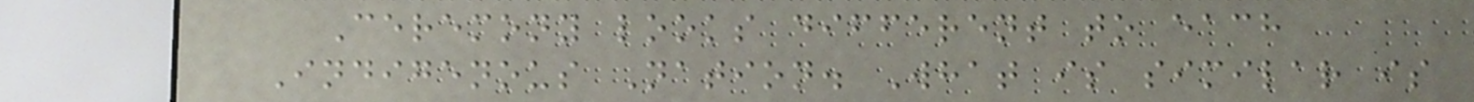Ceremony looks different to each
Indigenous Nation. What is similar is
